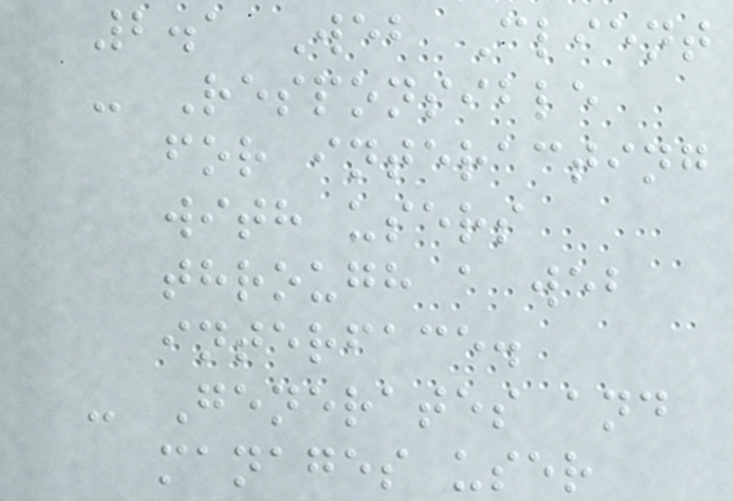2.1 Web Client
- Responsible
for interacting
with users
through a web
interface.
- Generates and
manages user
